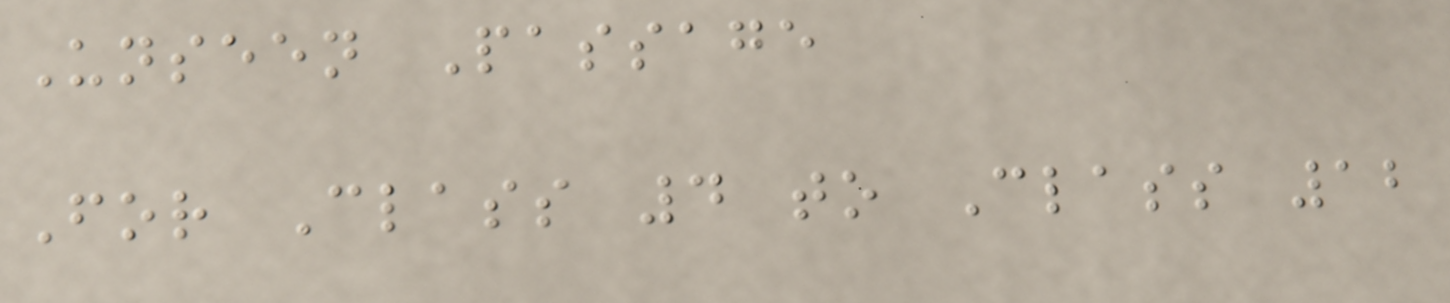Unseen Passage
For Class 4 to Class 12
